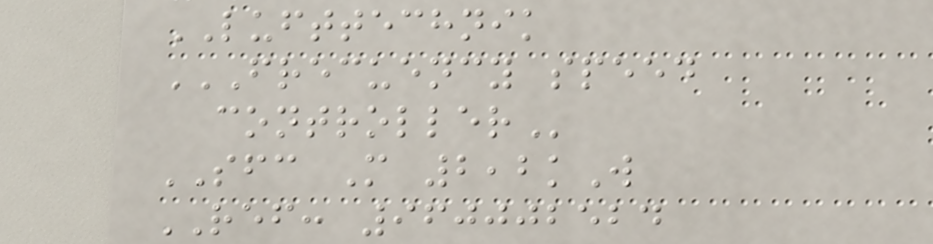LUFTTECHNIK
FRECUENCY SPEED
CONTROLLER
SFC M 2,2kW
REF: 960002524
